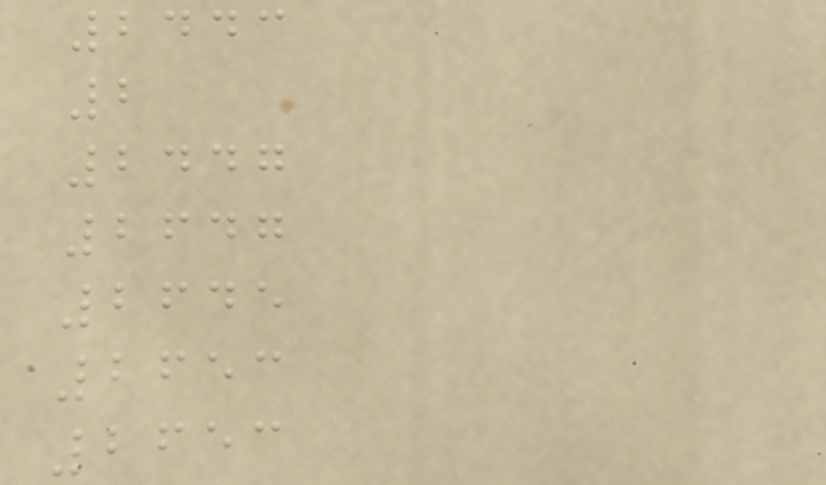2443
2
2447
2647
2645
2653
2653
